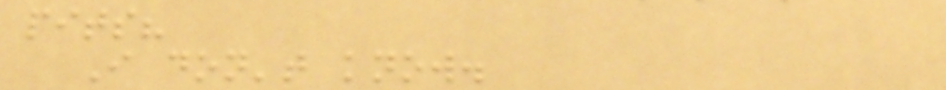pits?
I don't know.
